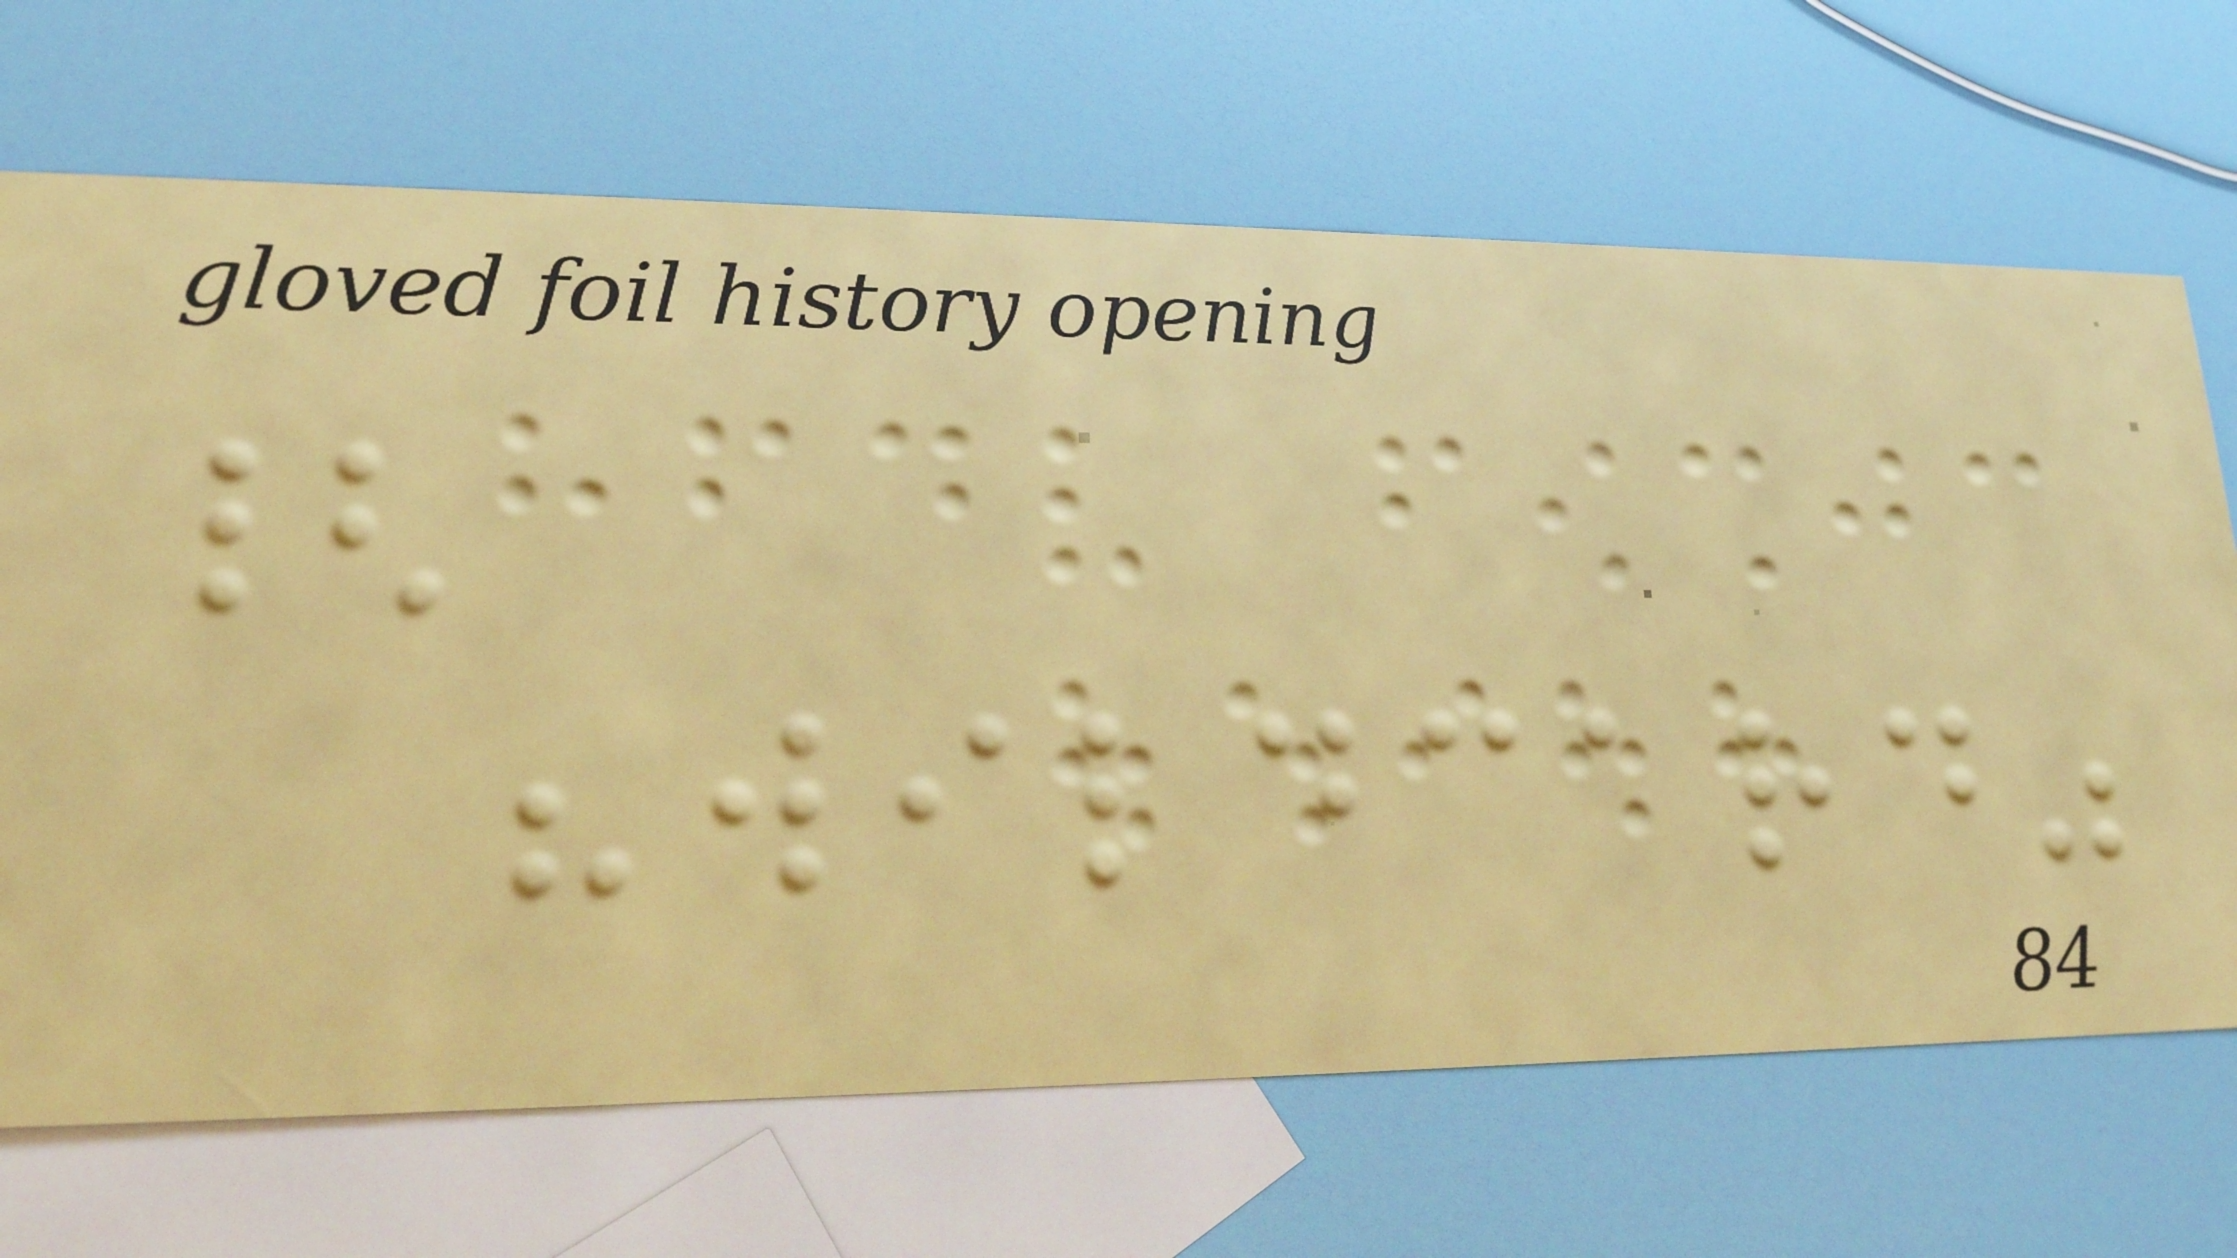{
"wildcard"
